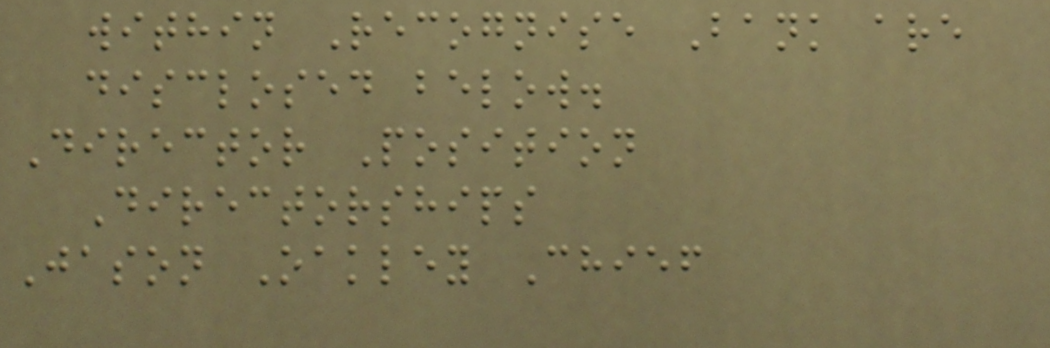within Recognise Bank are
disclosed below.
Director Position
Directorships
Jason Oakley Chief
